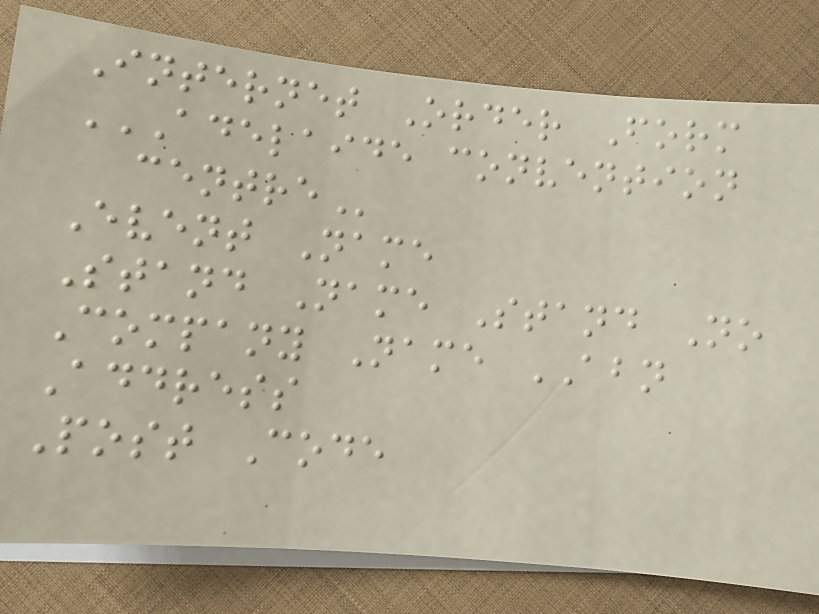Internet Order Form
ADELAIDE CONVENTION
CENTRE
Event Name
Stand Name Stand No
Company Name ABN
Address
Post Code
